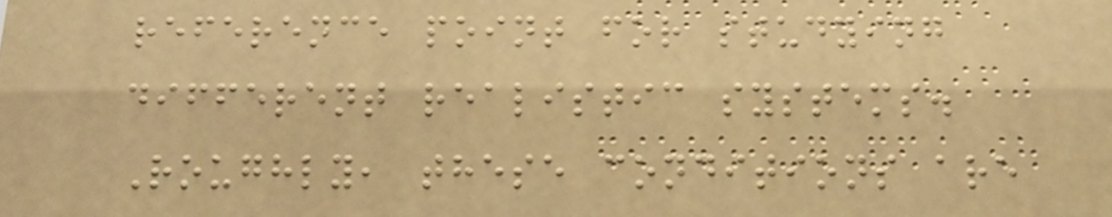reference point for studying
different realistic systems.
Roughly, these conditions are
